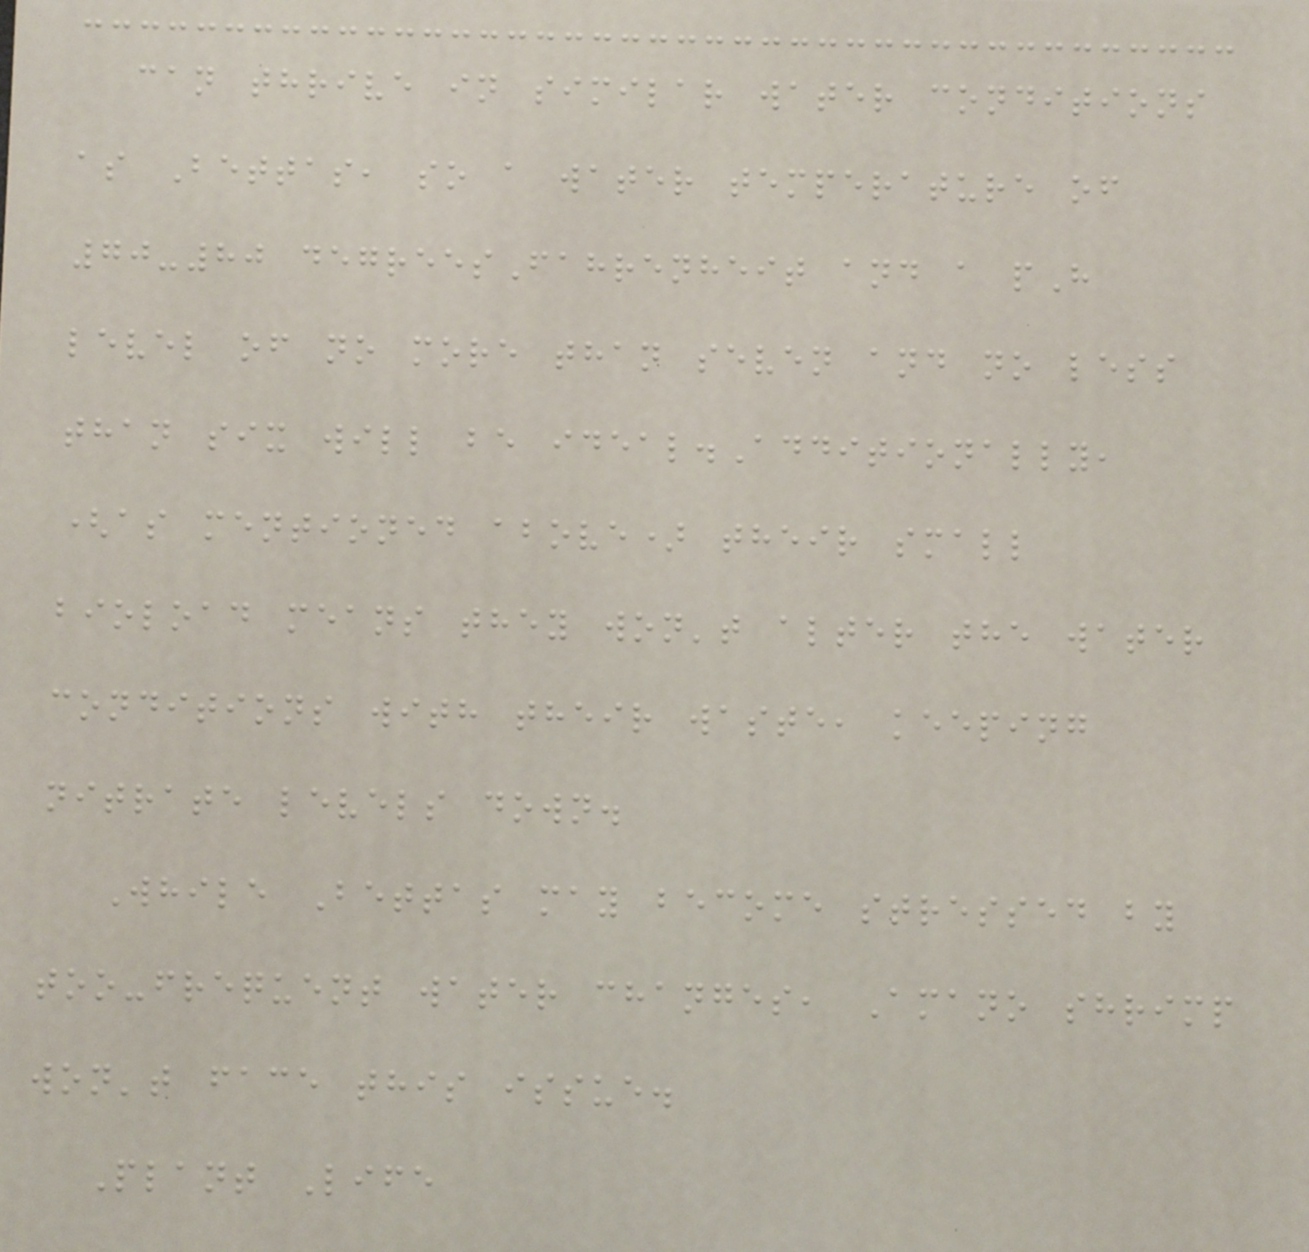can thrive in similar water conditions
as Bettas, so a water temperature of
70-80 degreesFahrenheit and a pH
level of no more than seven and no less
than six will be ideal.Additionally,
(as mentioned above) their small
bioload means they won't alter the water
conditions with their waste, keeping
nitrate levels down.
While Bettas may become stressed by
too-frequent water changes, Amano shrimp
won't face this issue.
Plant Life
